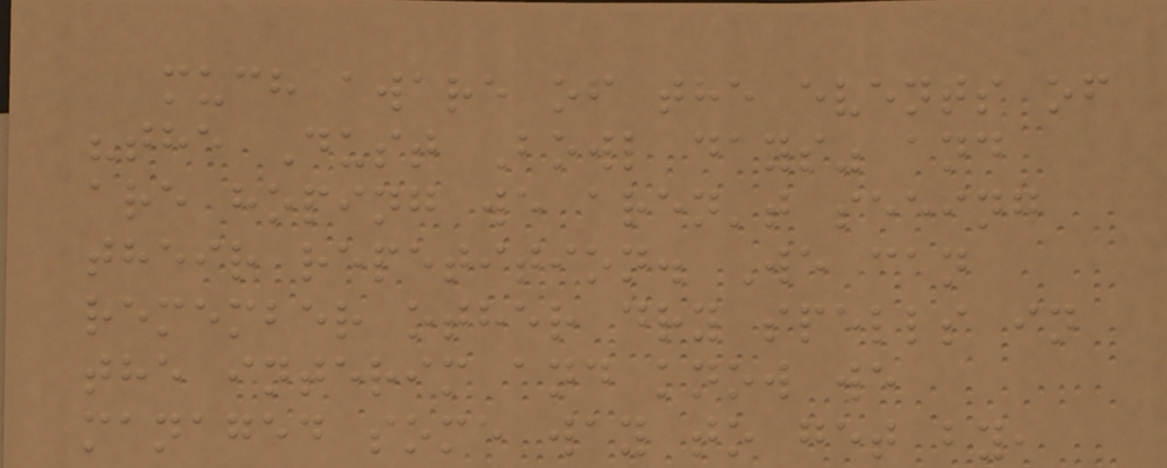much aware of the events of
"the Dust Bowl days" and
are hoping we aren't seeing
their repetition. We can
remember other dry spells in
the interim and know we
managed some way to get by,
